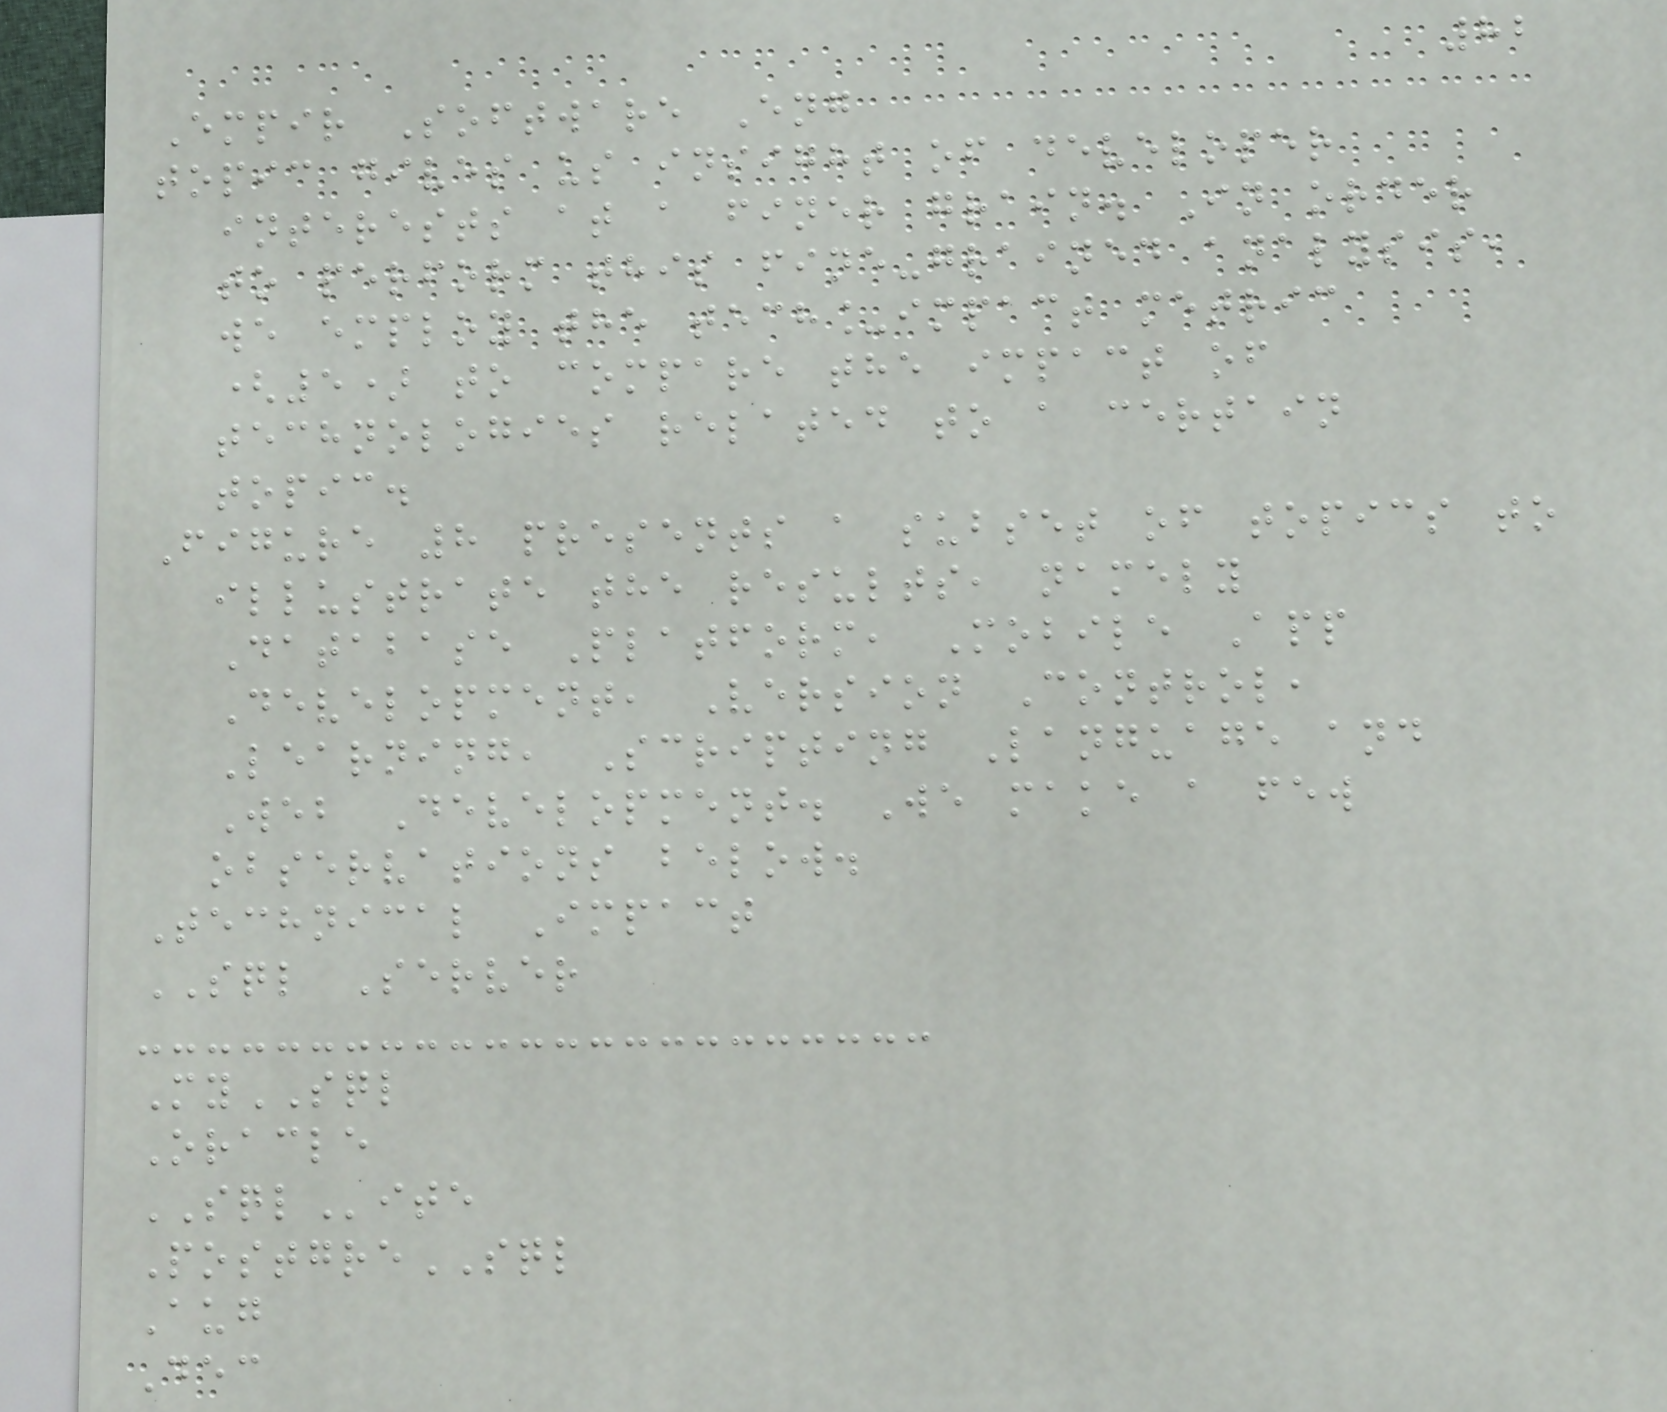82
Empir Software Eng
topic gives us insight of developer
interests at a finer grain. In order
to perform this fine-grained analysis,
we employ the tech_impact metric
(5) to compare the impact of
technologies related to a certain
topic.
Figure 8 presents a subset of topics to
illustrate the results, namely
Database Platform, Mobile App
Development, Version Control,
Learning, Scripting Language and
Web Development. We make a few
observations below.
Technical Impact
SQL Server
MySQL
Oracle
SQLite
PostgreSQL
Aug
Dec
